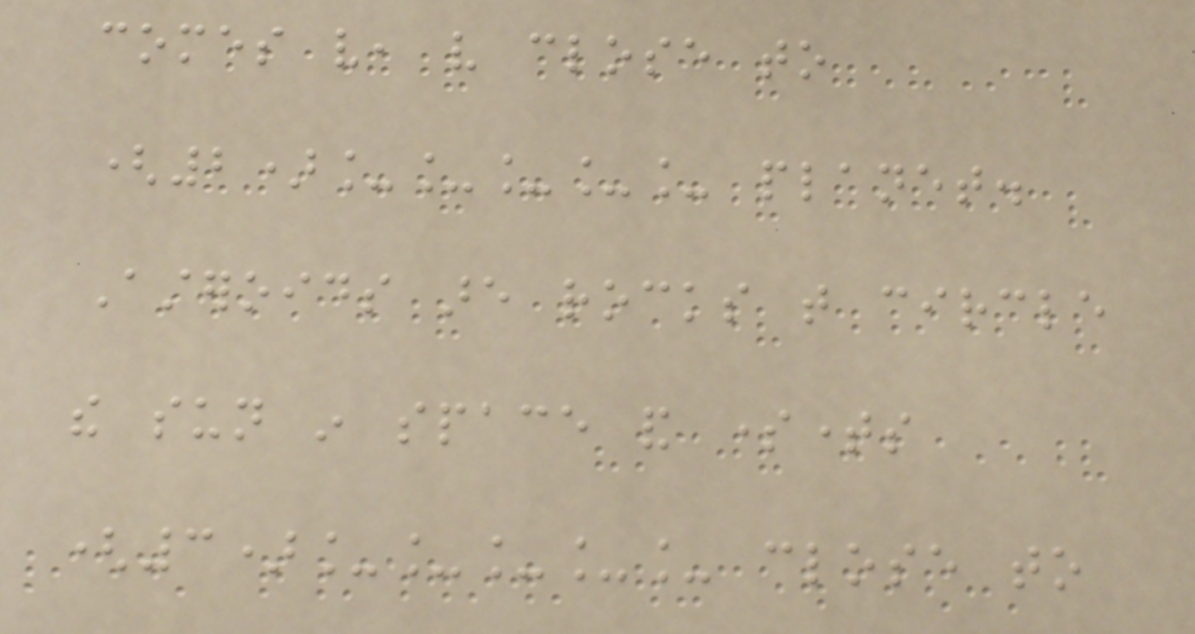comes very, very close to
(2)_____ planet.
Asteroids are rocks that circle
the sun in space and sometimes
(3)_____ close to
